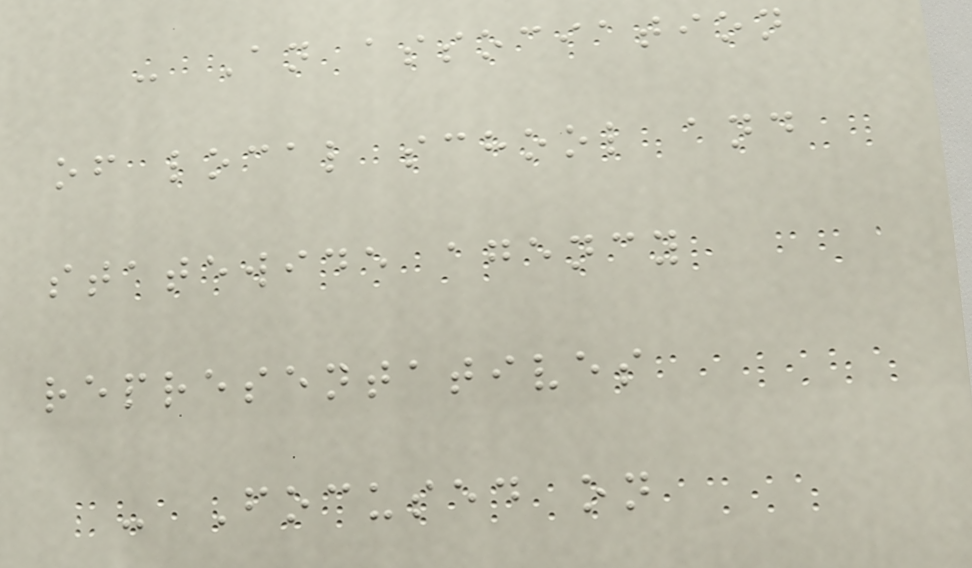- An association
of local school and
statewide agency
representatives
- Focused on
